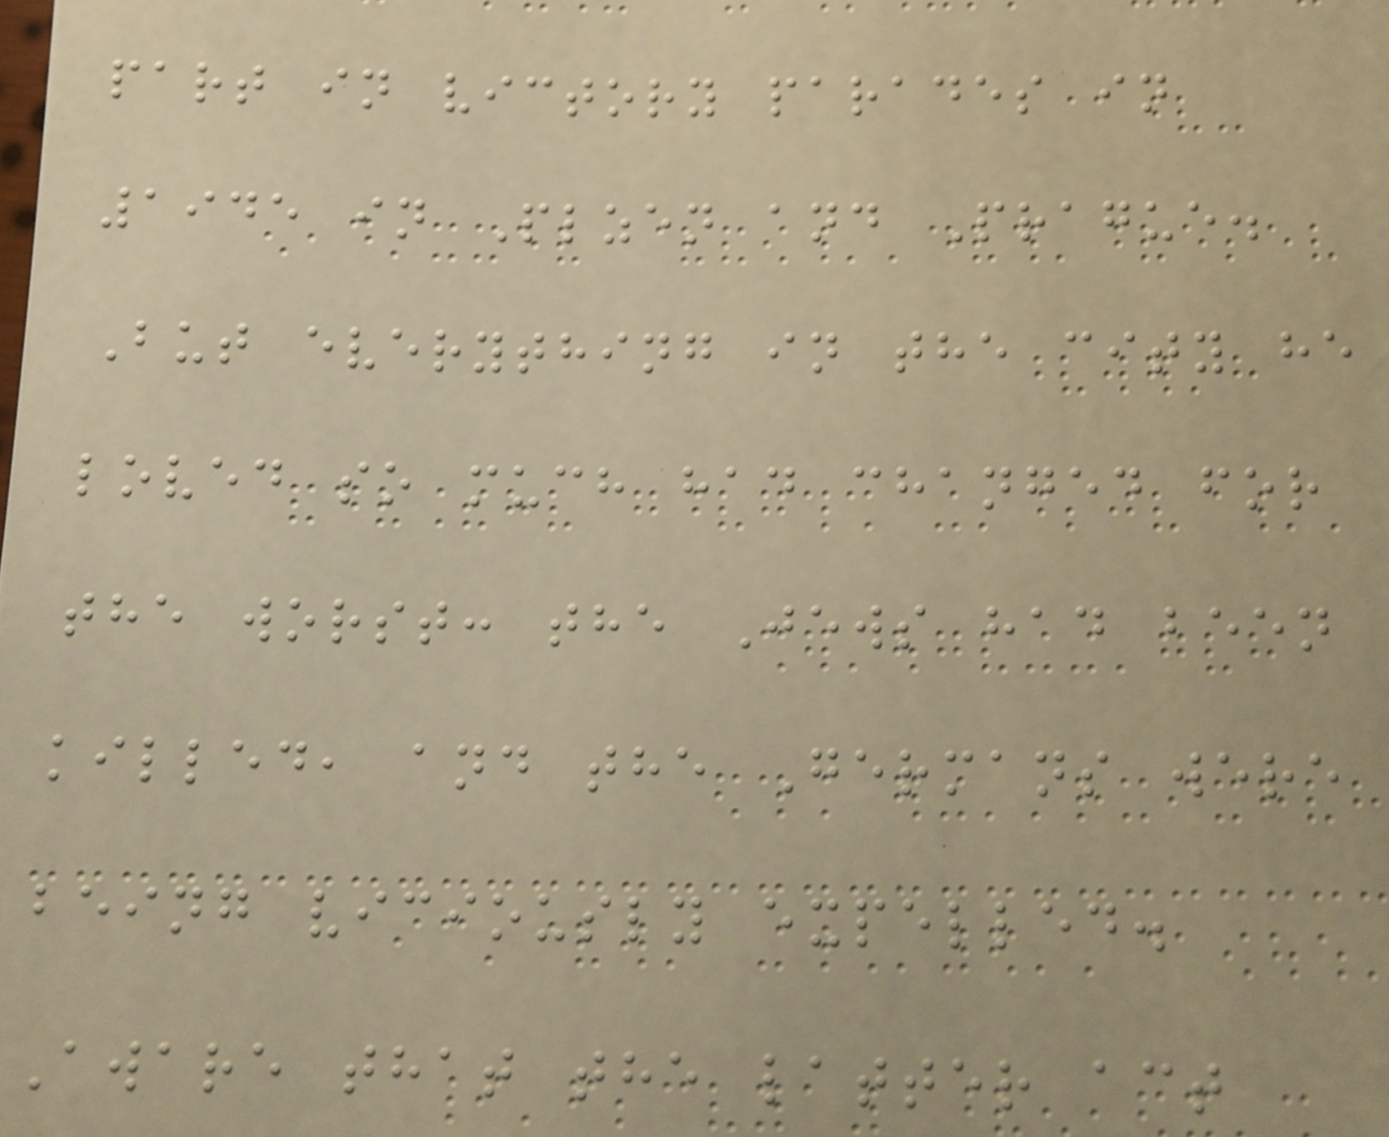part in victory parades in
1945 in Plzen and Prague.
But everything in the city he
loved so much had changed for
the worst: the Jews had been
killed, and the Germans were
being viciously expelled.
Aware that the latter act
